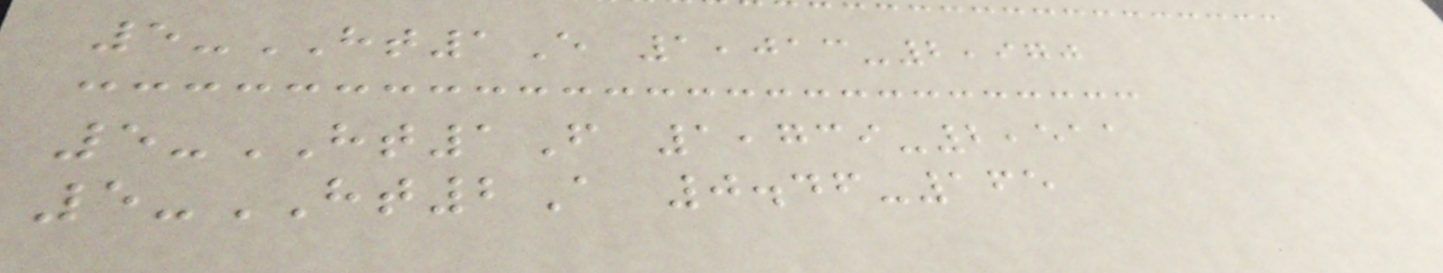5-HT1E 1,013-2,970
5-HT1F 1,739-2,511
5-HT2A 0.46-165
